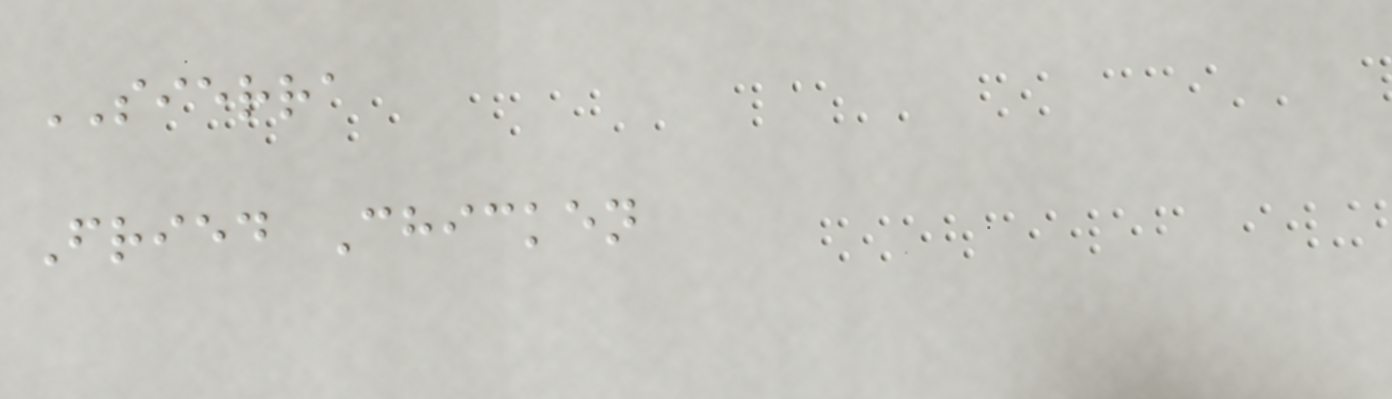SIERRA
Fried Chicken
